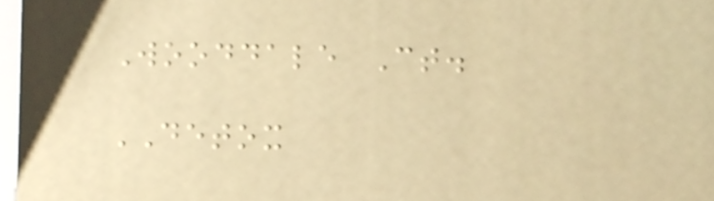Wooddale Ct.
DETOX
